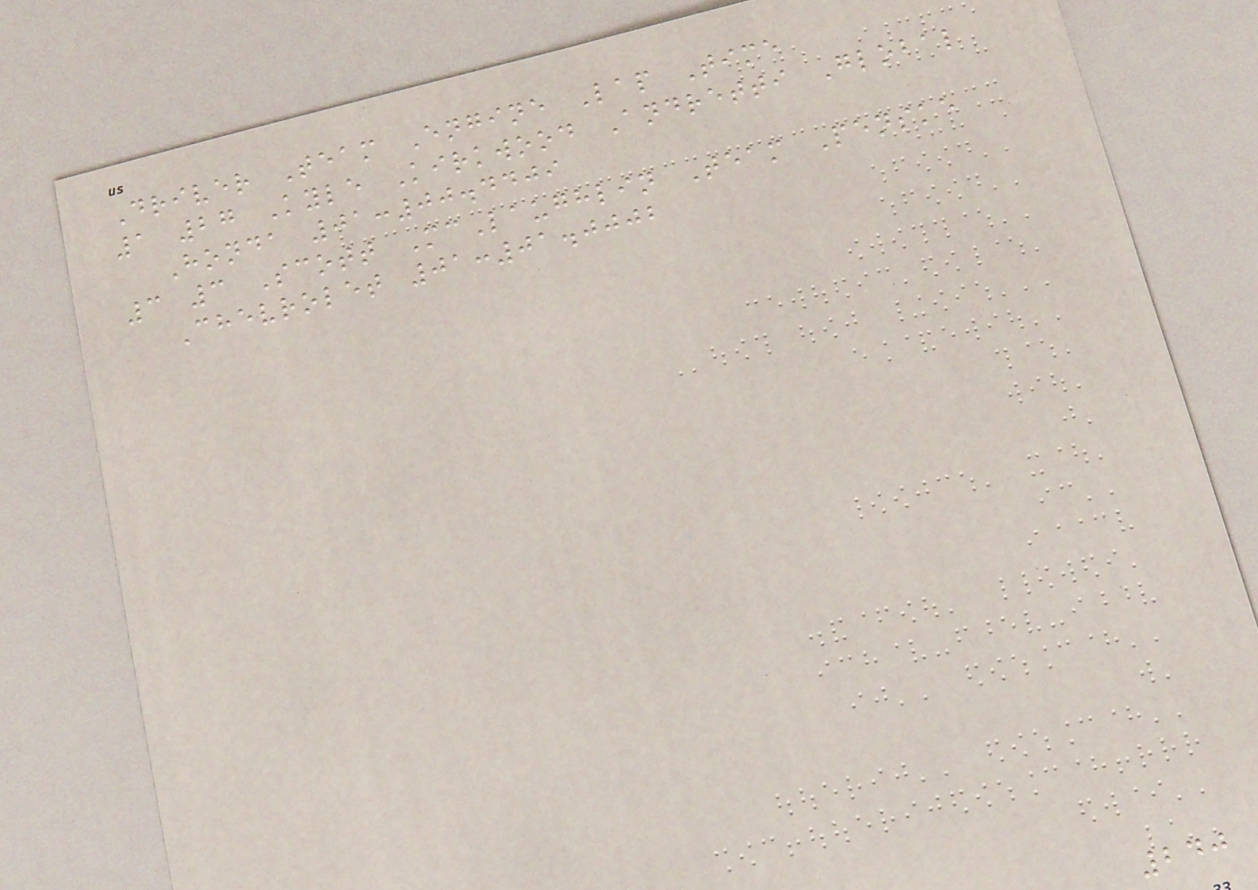Driver Team Engine Lap Time
1 27 Kyle Kirkwood Andretti Global
Honda 01:00.4409
3 3 Scott McLaughlin Team Penske
Chevrolet 01:01.0002
240
